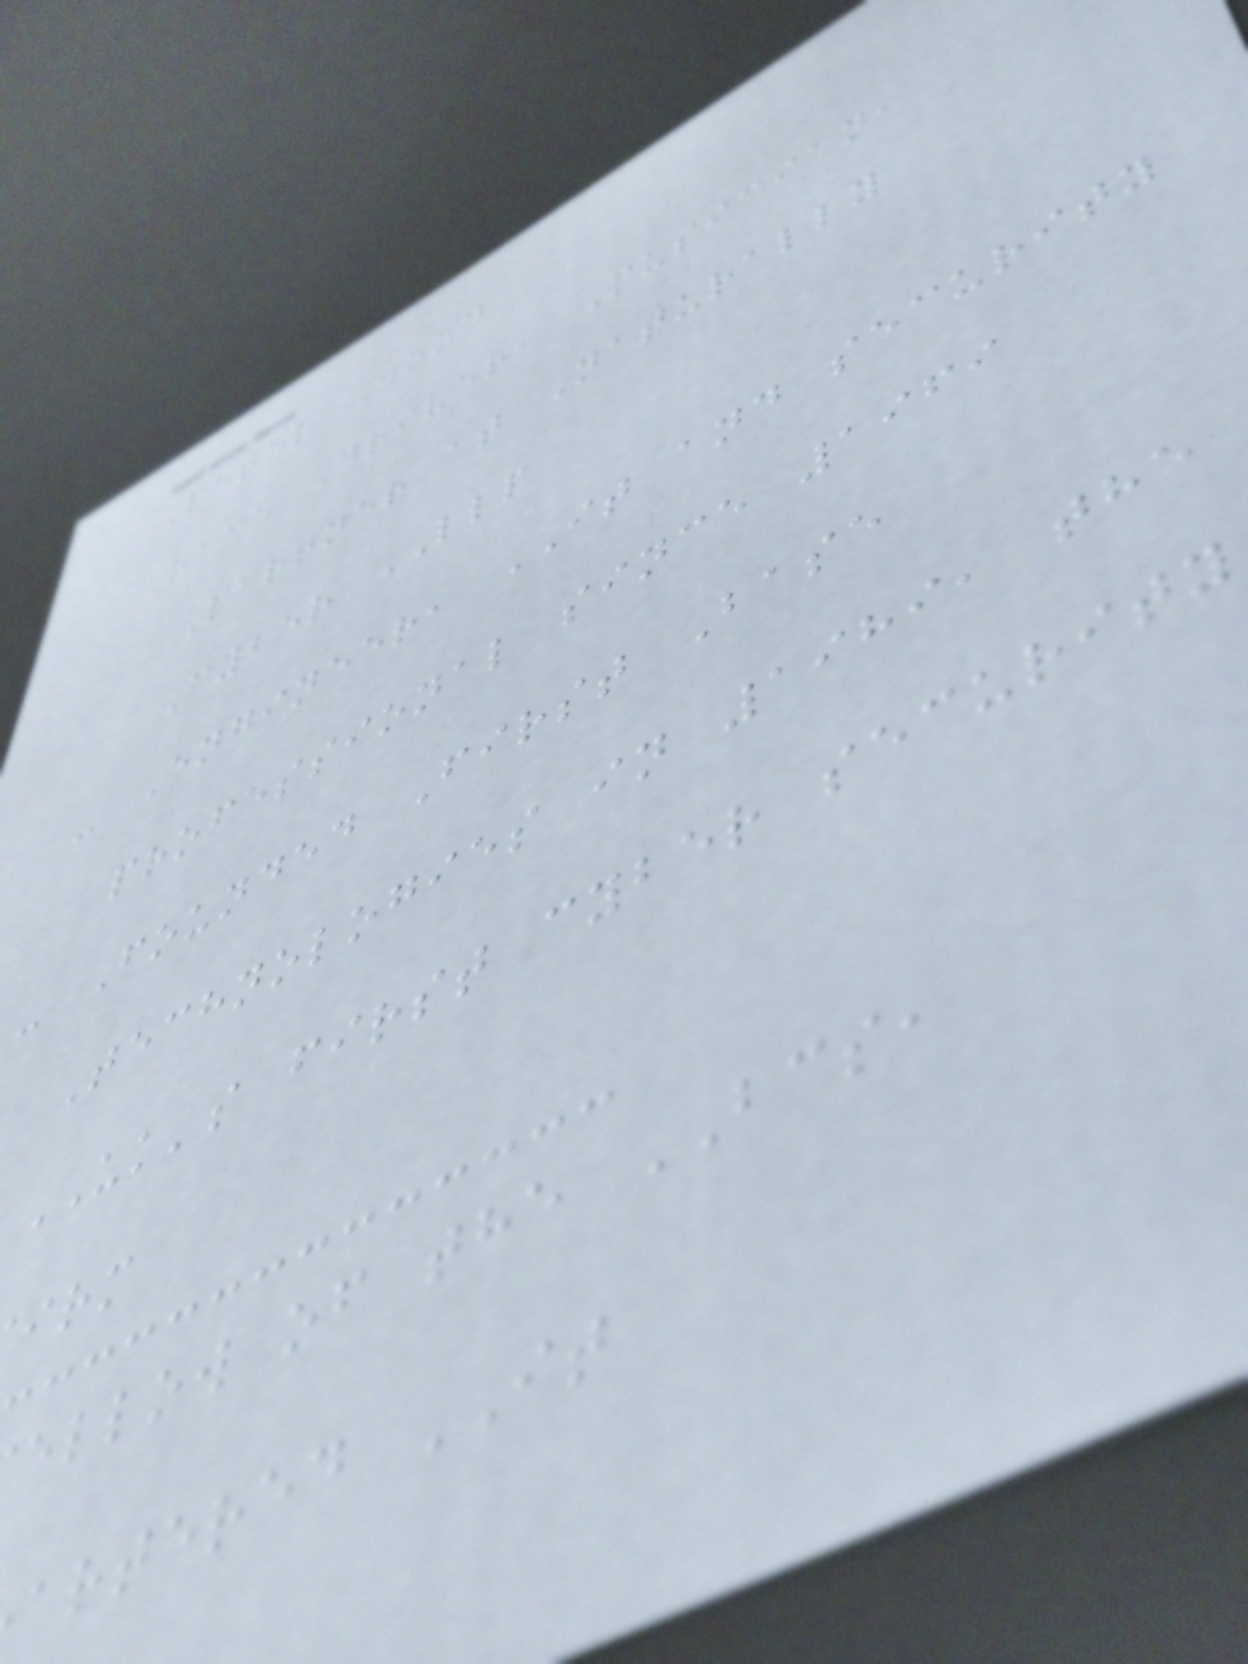Peter Wood
Race Driver, Musician,
Partner at Naturally
Cyber LLP
- Engineer, IT and security
professional since 1969
- Founded First Base
Technologies in 1989, the
UK's first cyber security
ellow of the BCS,
artered IT
